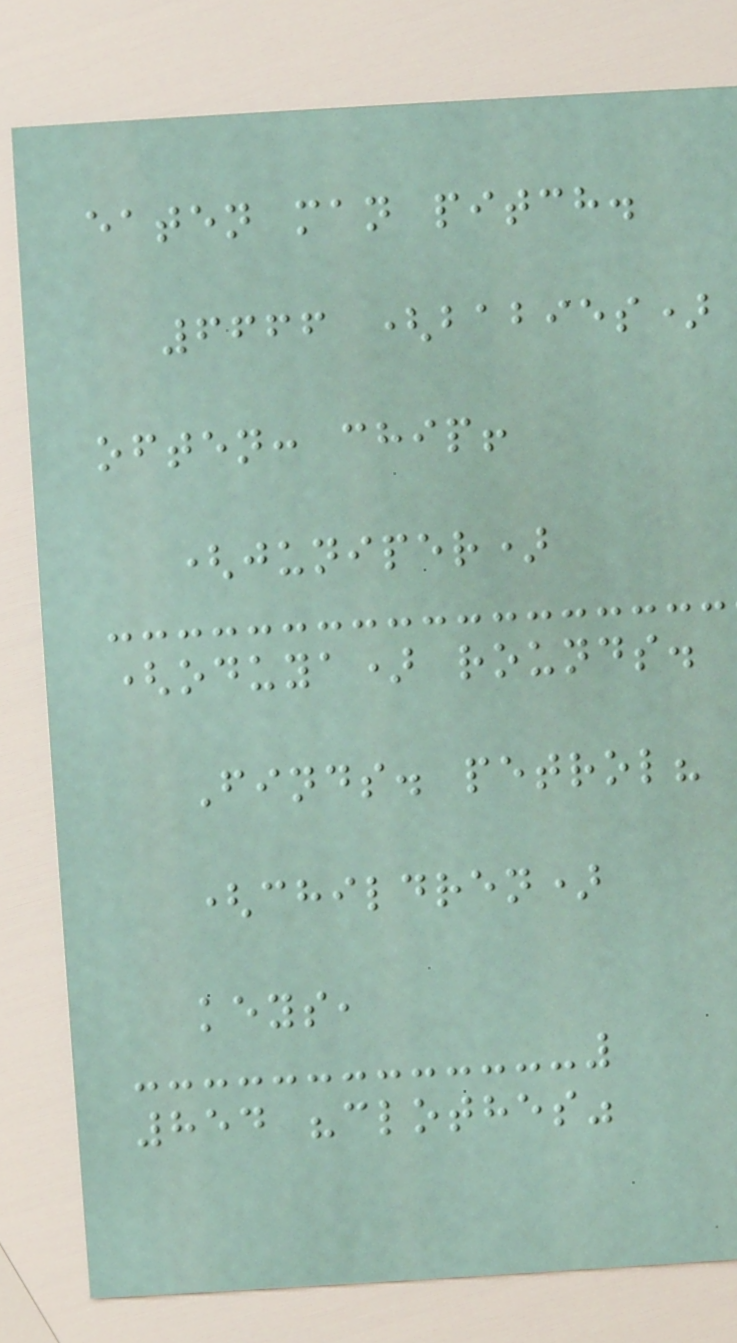eaten man pitch.
6666 (babies)
often: chip!
(juniper)
(oduya) rounds.
Finds. petrol?
(children)
keys,
854 "clothes"
